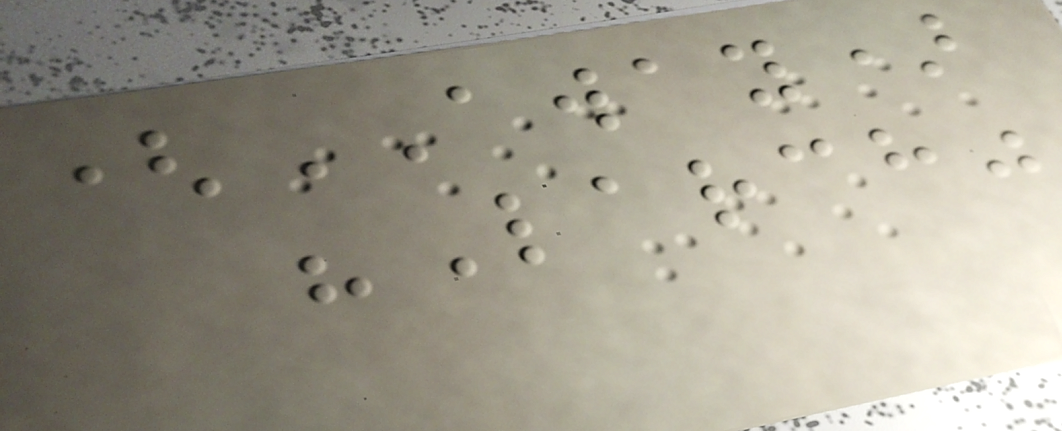(AWAY)
"Larch"
